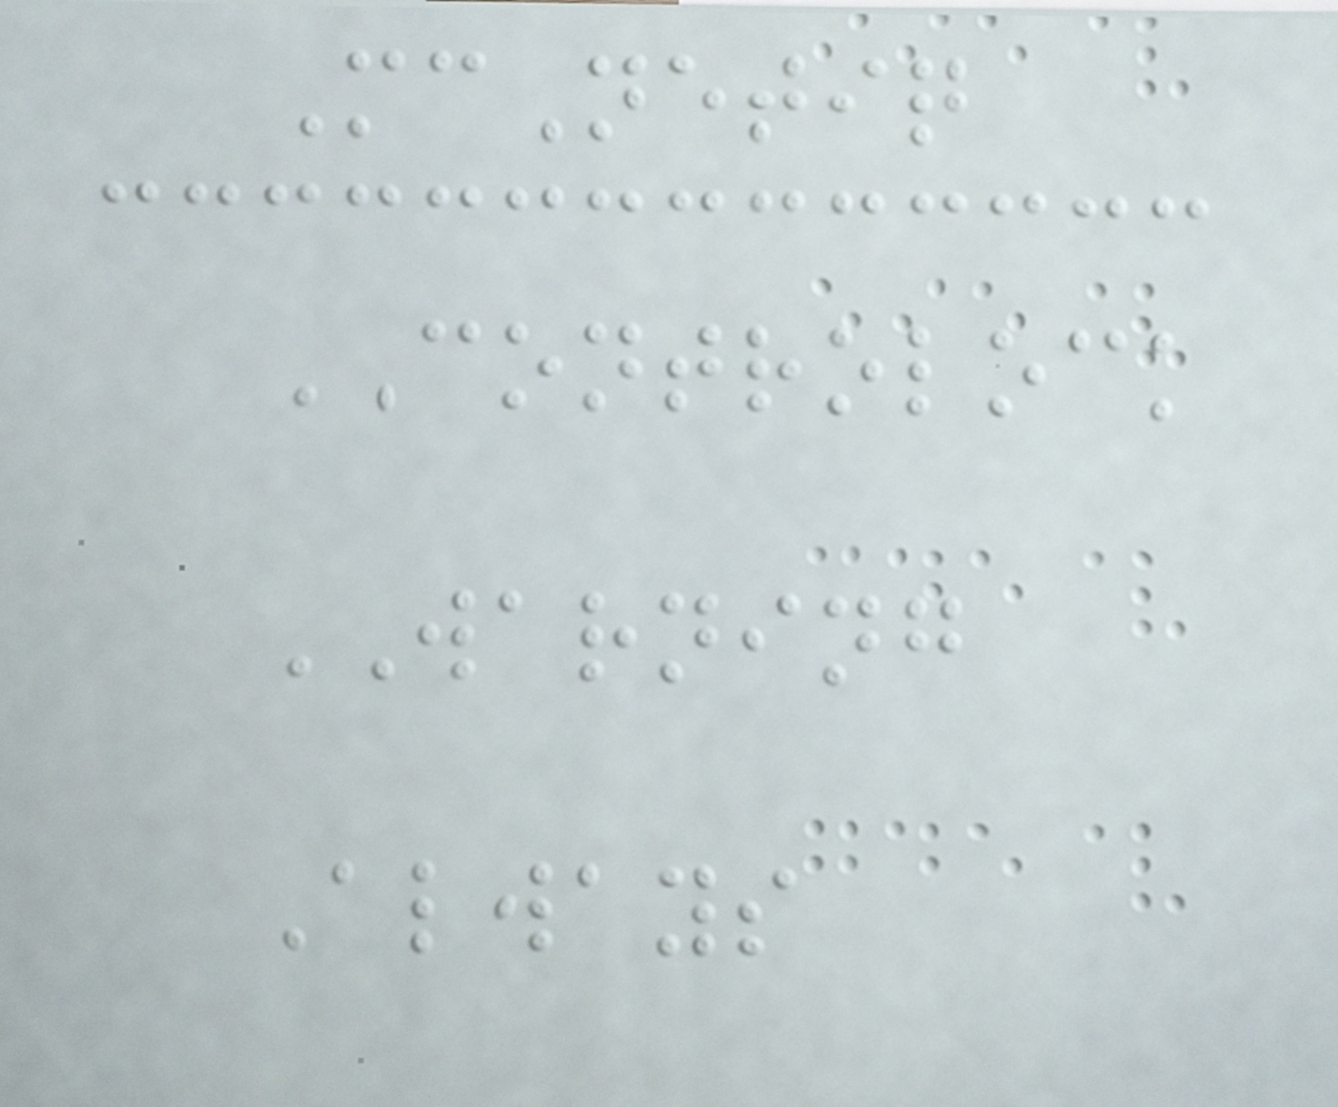McNetiq
CONTROLOCK
WARNING
Always
